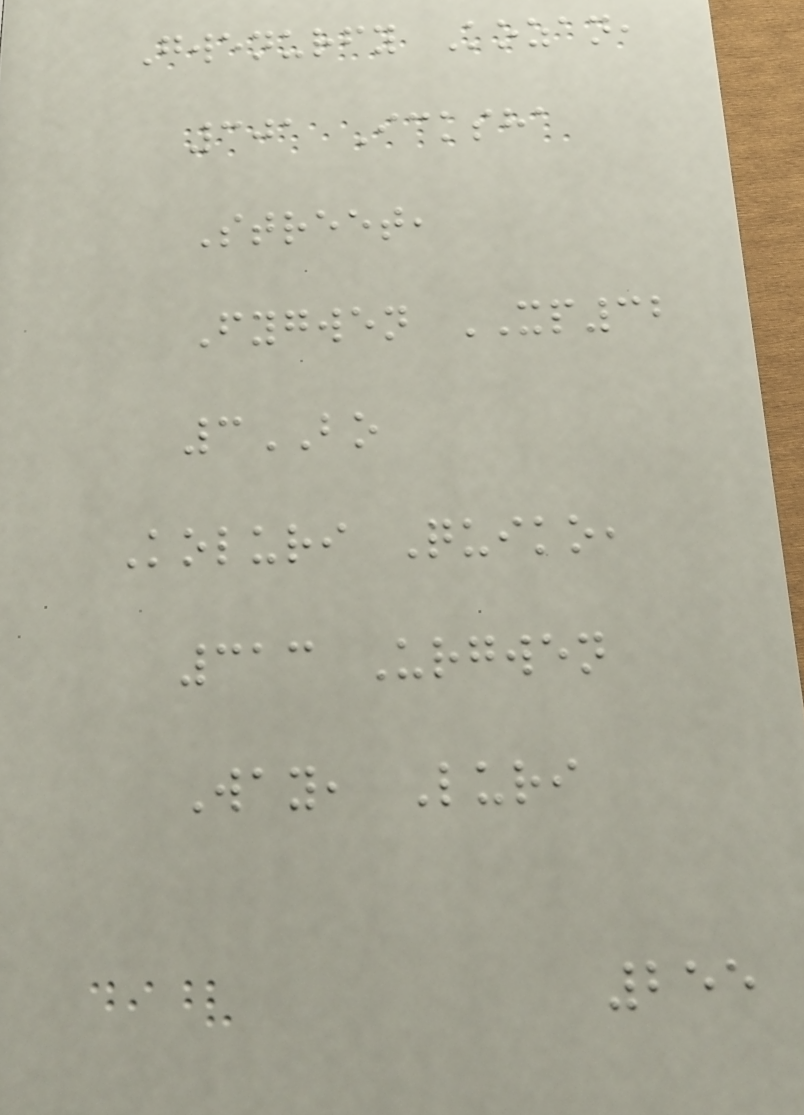Gwenurfy Kozan,
301 Icksha
Street,
Fygwen XP32
3BO
Koluri Quiko,
313 Urgwen
Way, Luri
255
